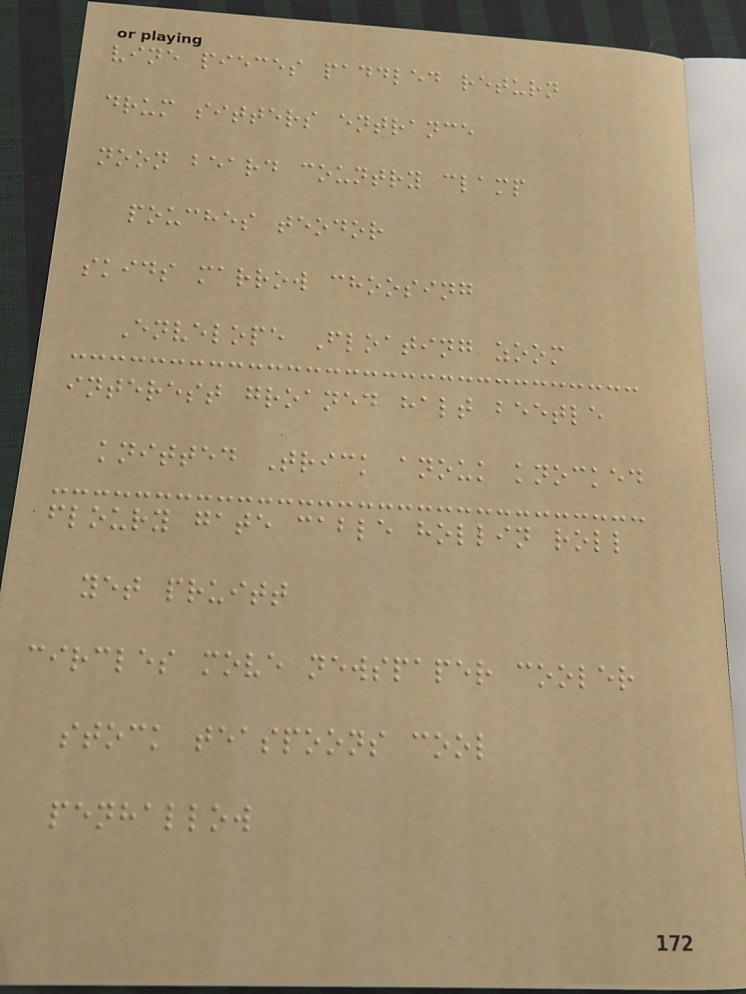vine pieces paddled return
drum sitters entrance
noon beard country clamp
pouches teodor
skids marrow choosing
Envelope Floating zoom
interest groaned halt beetle
knitted Trick anouk knocked
floury gate cable hollin roll
yet pruitt
circles move newspaper cooler
stock teaspoons cool
penhallow
